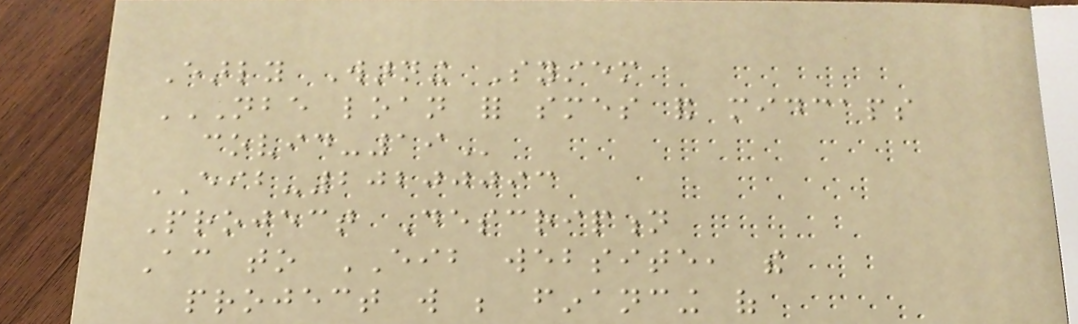Early Warning System
NBE LOAN FOR SMES AND MIDCAPS
COVID-19
EIB-20200093
Project Description
According to EIB website, the
project will be financing of
